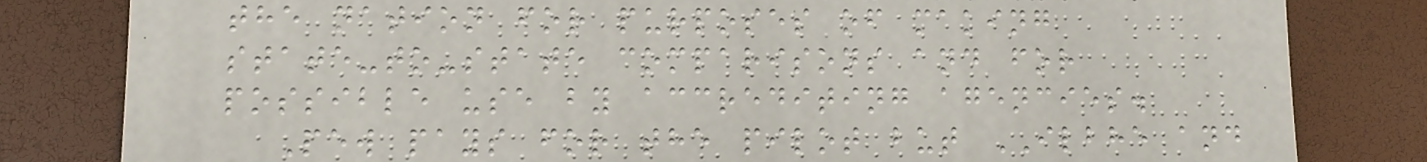the nation for purposes of making
state-to-state comparisons and for
possible use by accrediting agencies.
Pew pays for the pilot but ILBHE and
